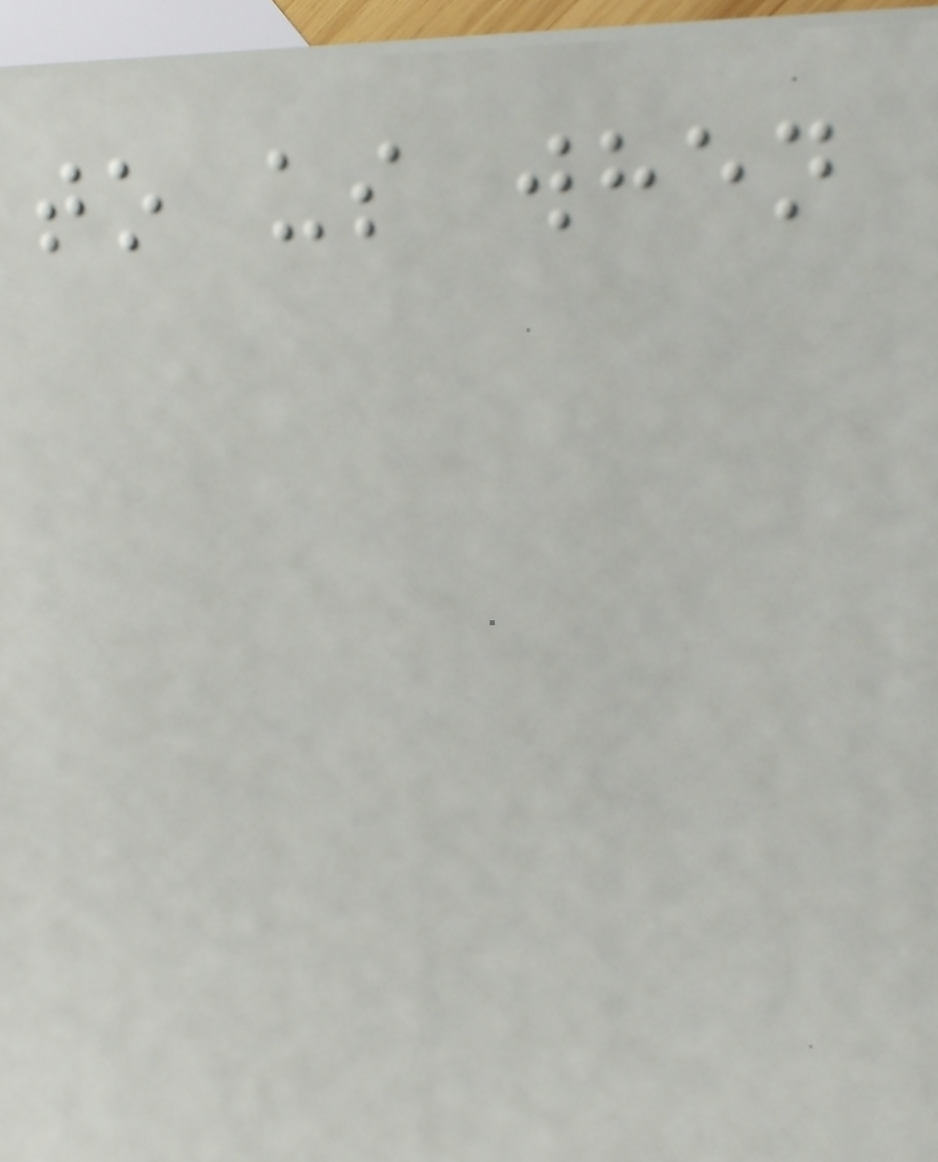to us when
